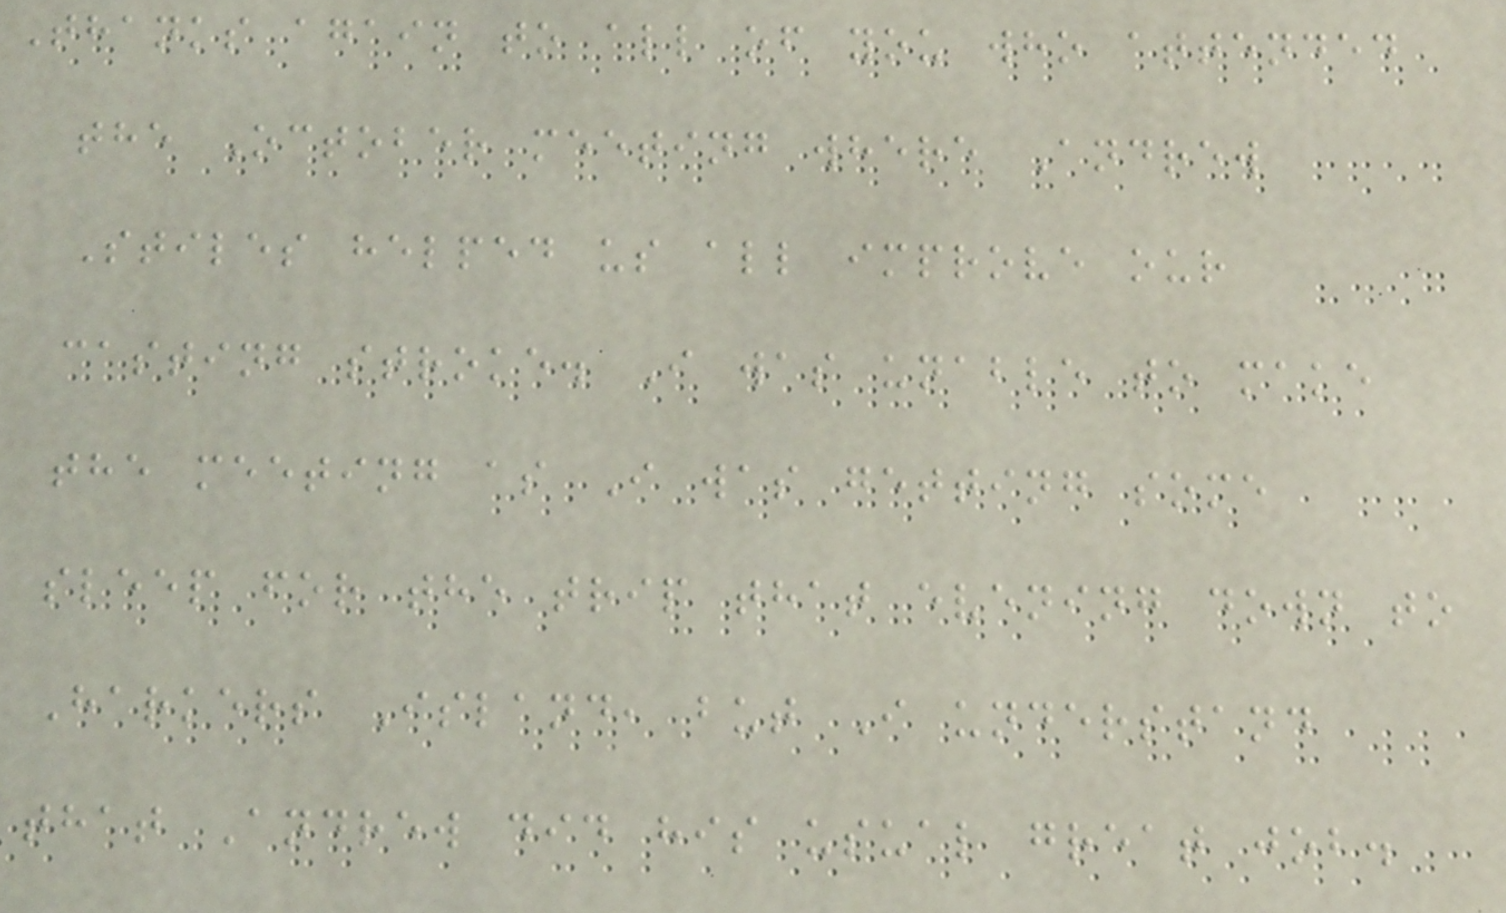Thanks again to all of you who attended
the October meeting where Andrew
Stiles helped us all improve our
casting stroke. I was unable to make
the meeting as I was getting some
sleep for the trip that evening down to
Harkers Island, but I understand
that Andrew did his usual great job.
